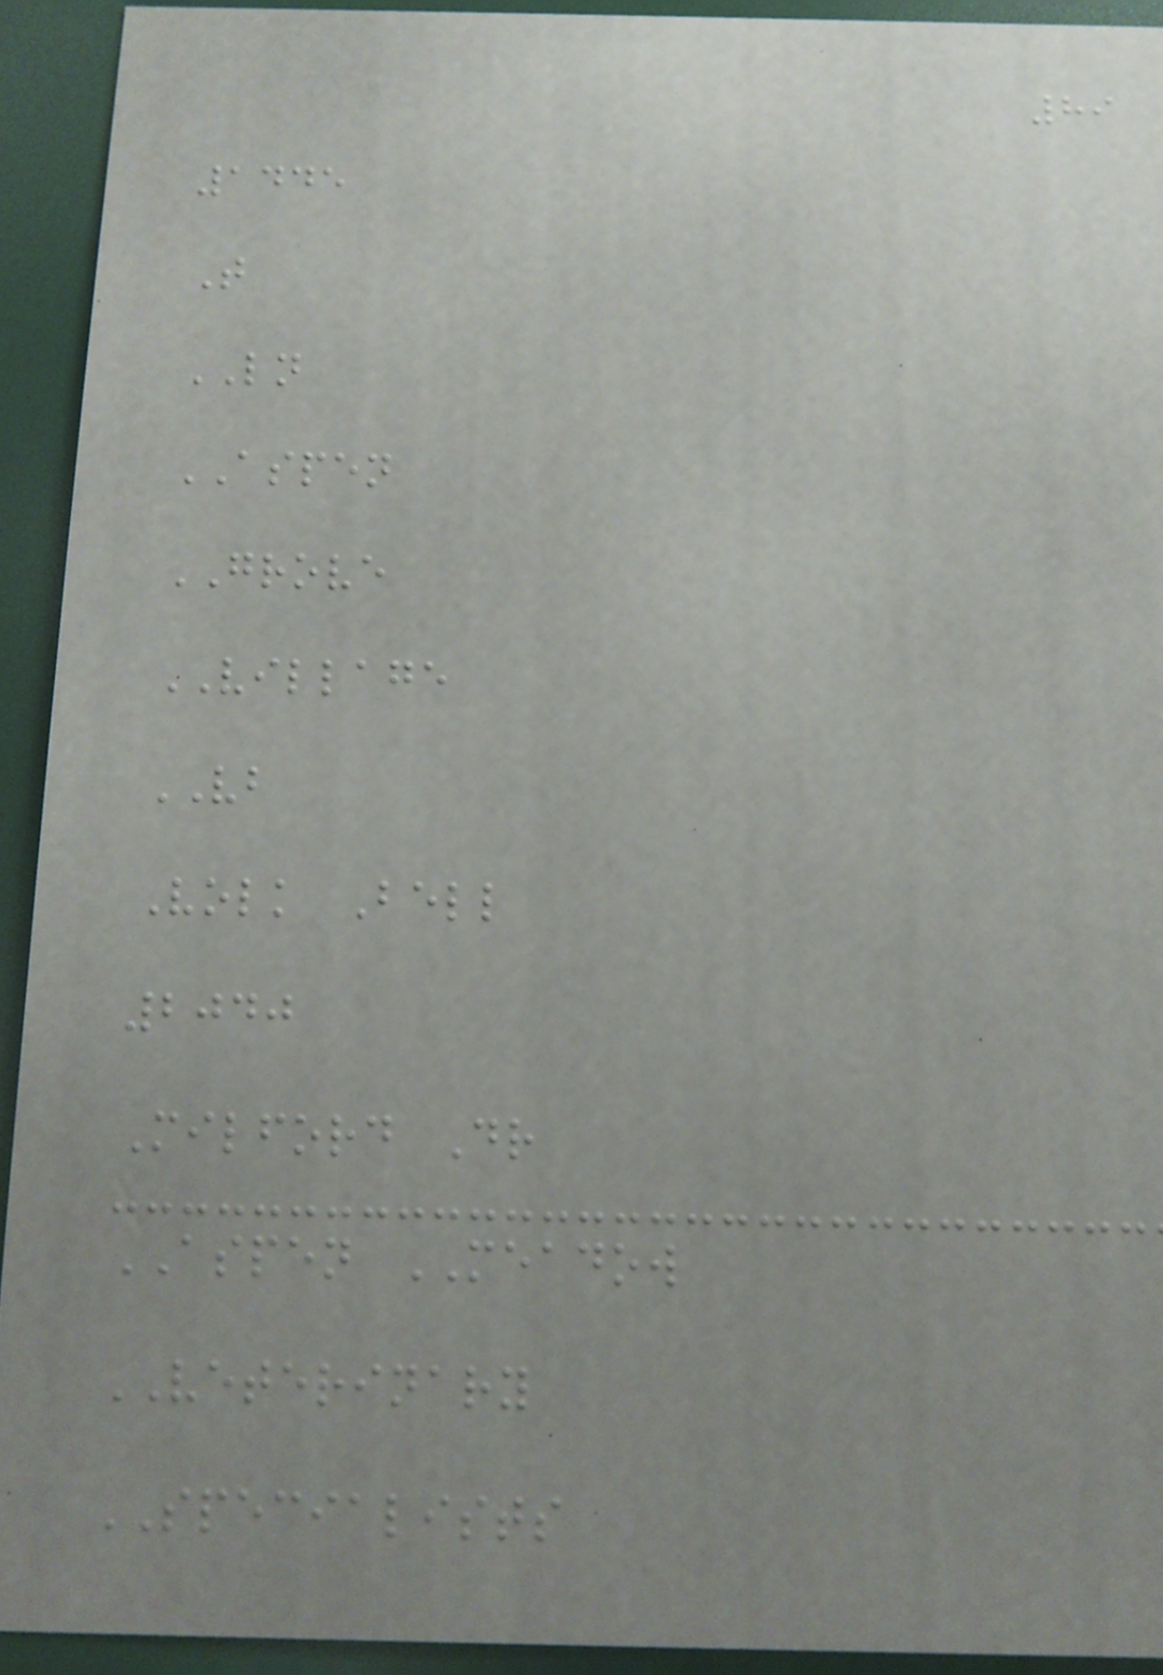89
1445
T
LN
ASPEN
GROVE
VILLAGE
VB
Volk Bell
2040
Milford Dr
ASPEN MEADOW
VETERINARY
SPECIALISTS
